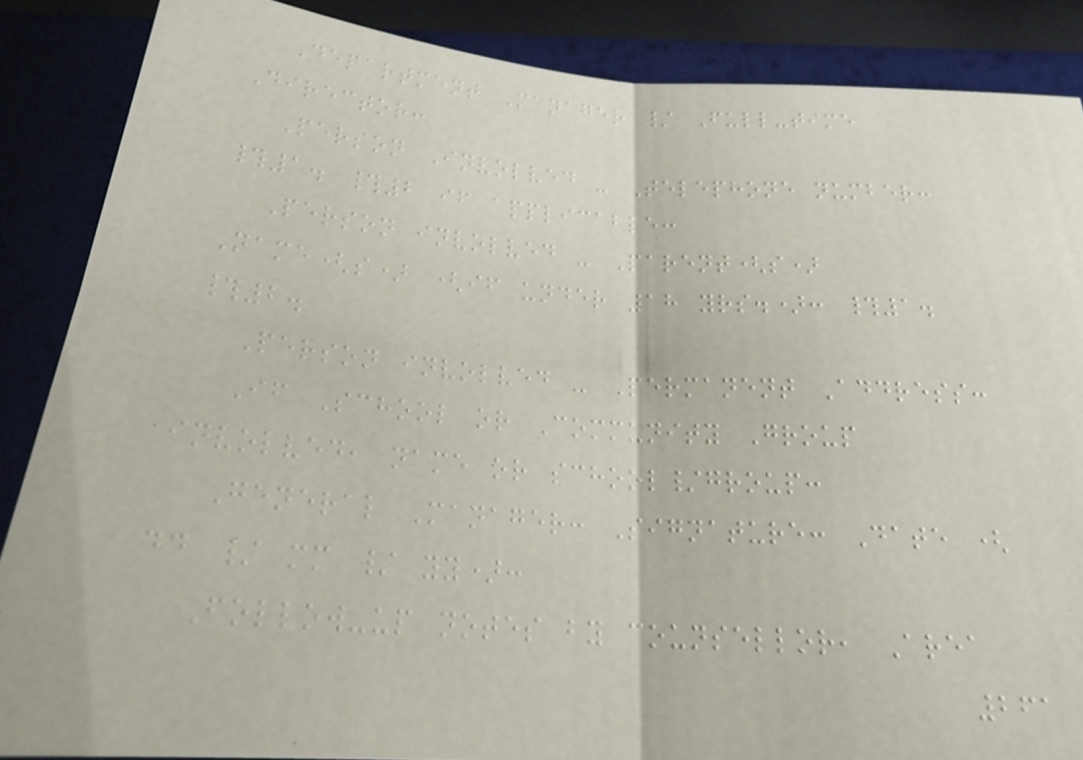Department Manager / Full-time
Director:
Person Involved - Telephone number:
#1. #2 if applicable:
Person involved - Parent(s)
Name(s) (if under 18 yrs.): #1.
#2.
Person involved - Permanent Address:
If School or Community Group
involved, name or school/group:
General Manager: Signature: Date (
dd / mm / yy):
Follow-up notes by counsellor, Area
261
